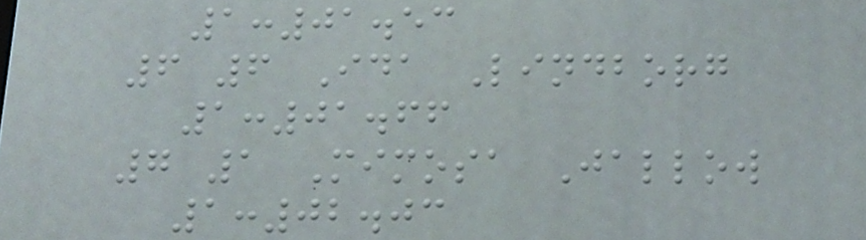1:01.53
6 6 Ida Lindborg
1:01.66
7 1 Mimosa Jallow
1:02.03
